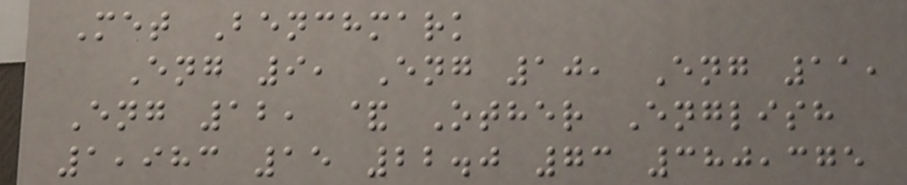Met Benchmark
Eng 9, Eng 10, Eng 11,
Eng 12, & Other English
1,983 15 22.0 73 380,375
